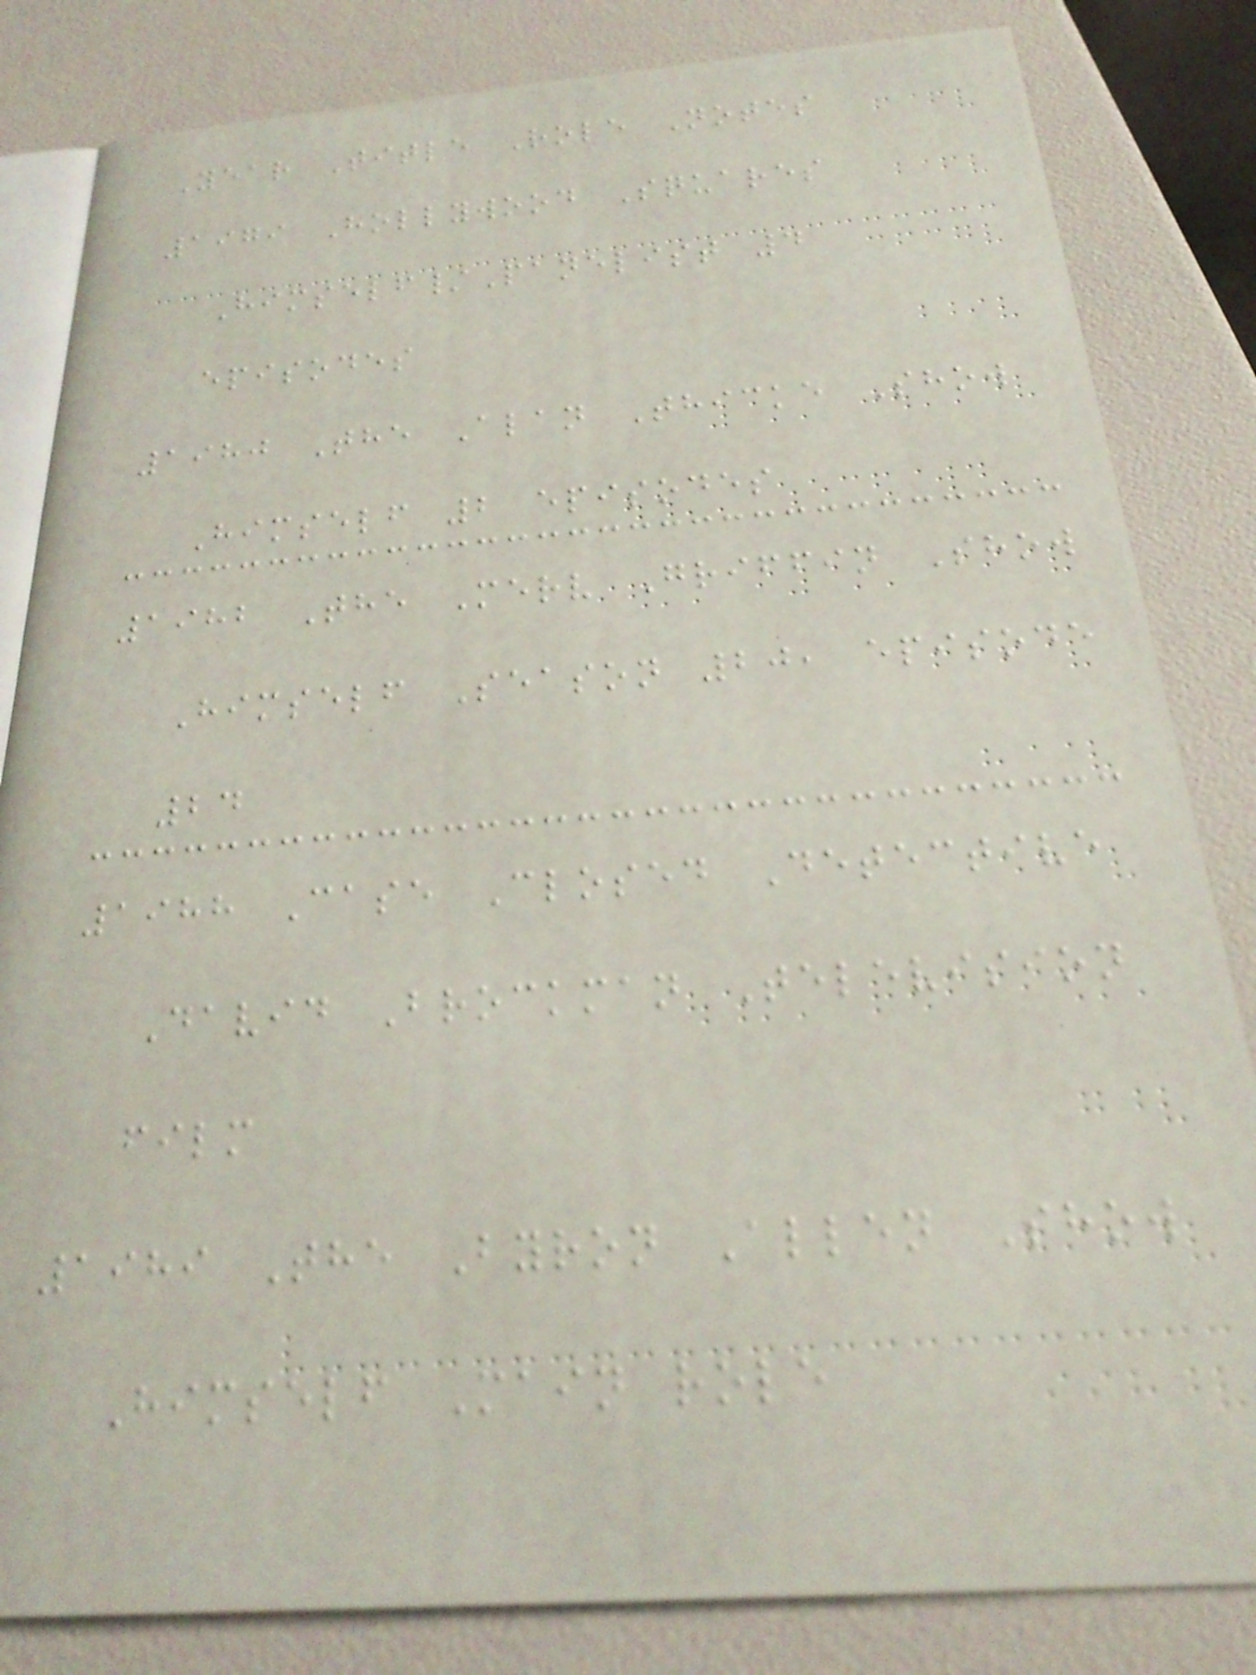Year Title Role Notes
1979 Hollywood Squares
Himself/Panelist 4
episodes
1980 The Alan Thicke Show
Himself 2 episodes
1982 The Merv Griffin Show
Himself Season 20, episode
24
1988 Case Closed Detective
David Brockman Television
film
1989 The Byron Allen Show
Himself Main role
